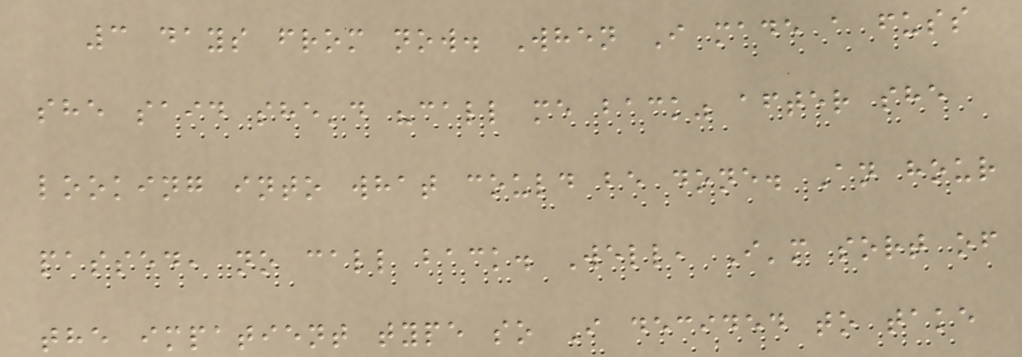3 days from now. When I made a fuss
she said she'd "call me back" after she
looking into what could be done. An hour
passed, no call back. Well, I'm sort of
the impatient type so I decided to take
